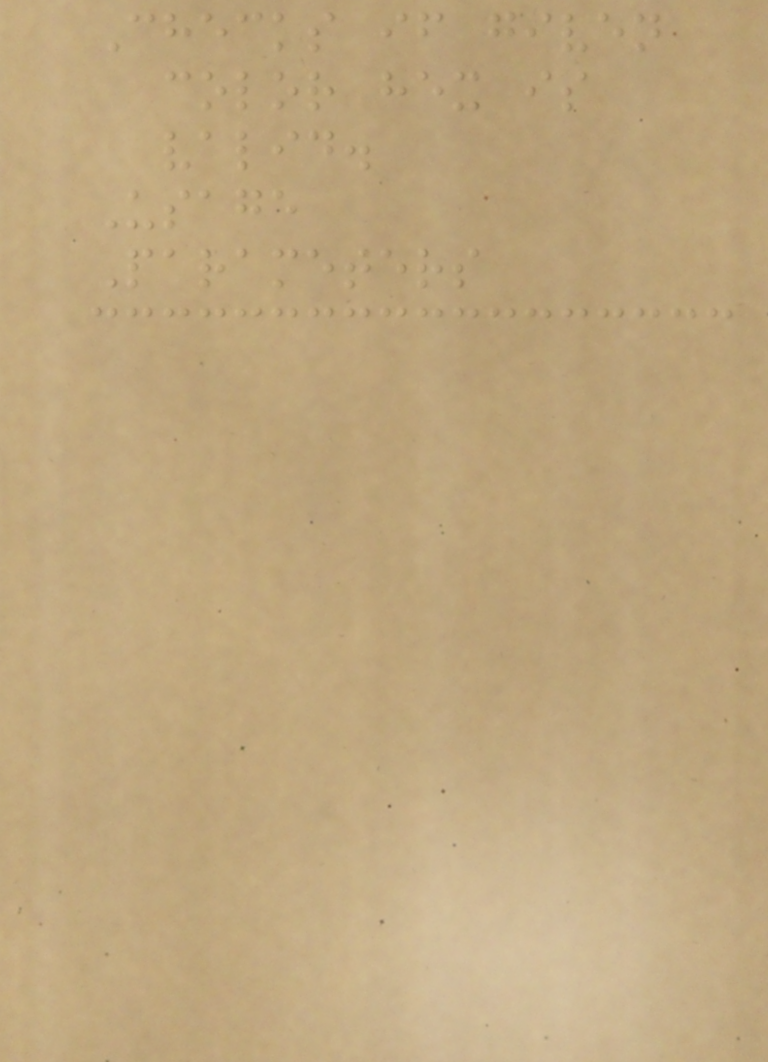Checks if given
color hex is
valid.
Usage
Parameters
